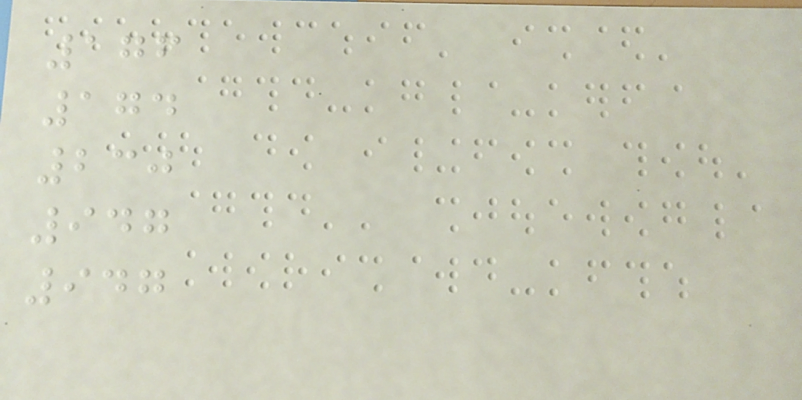176
174
230
947
947
